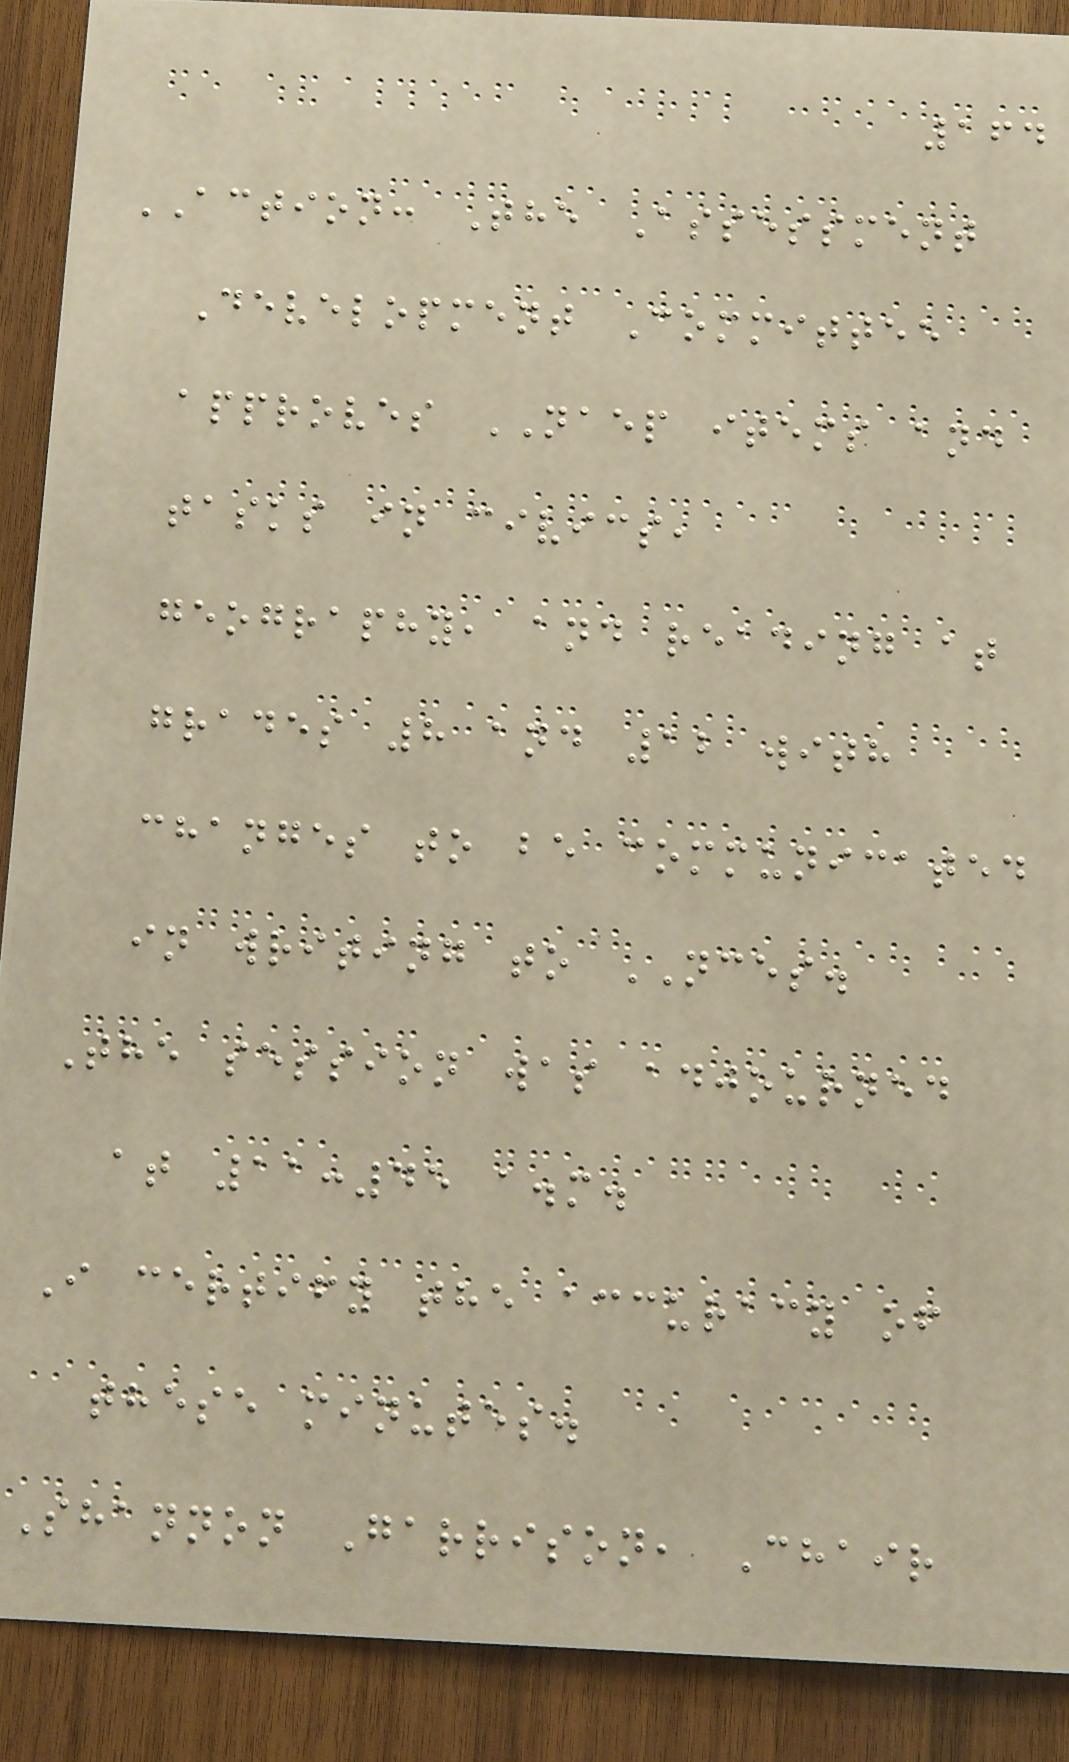164
ACTION: The Assessment
Development Committee
approves NAEP items and
tasks in civics,
geography, and reading at
grades 8 and 12 with
changes to be communicated
in writing to NCES.
The session was adjourned
at 11:45 a.m.
I certify the accuracy of
these minutes.
Shannon Garrison, Chair
